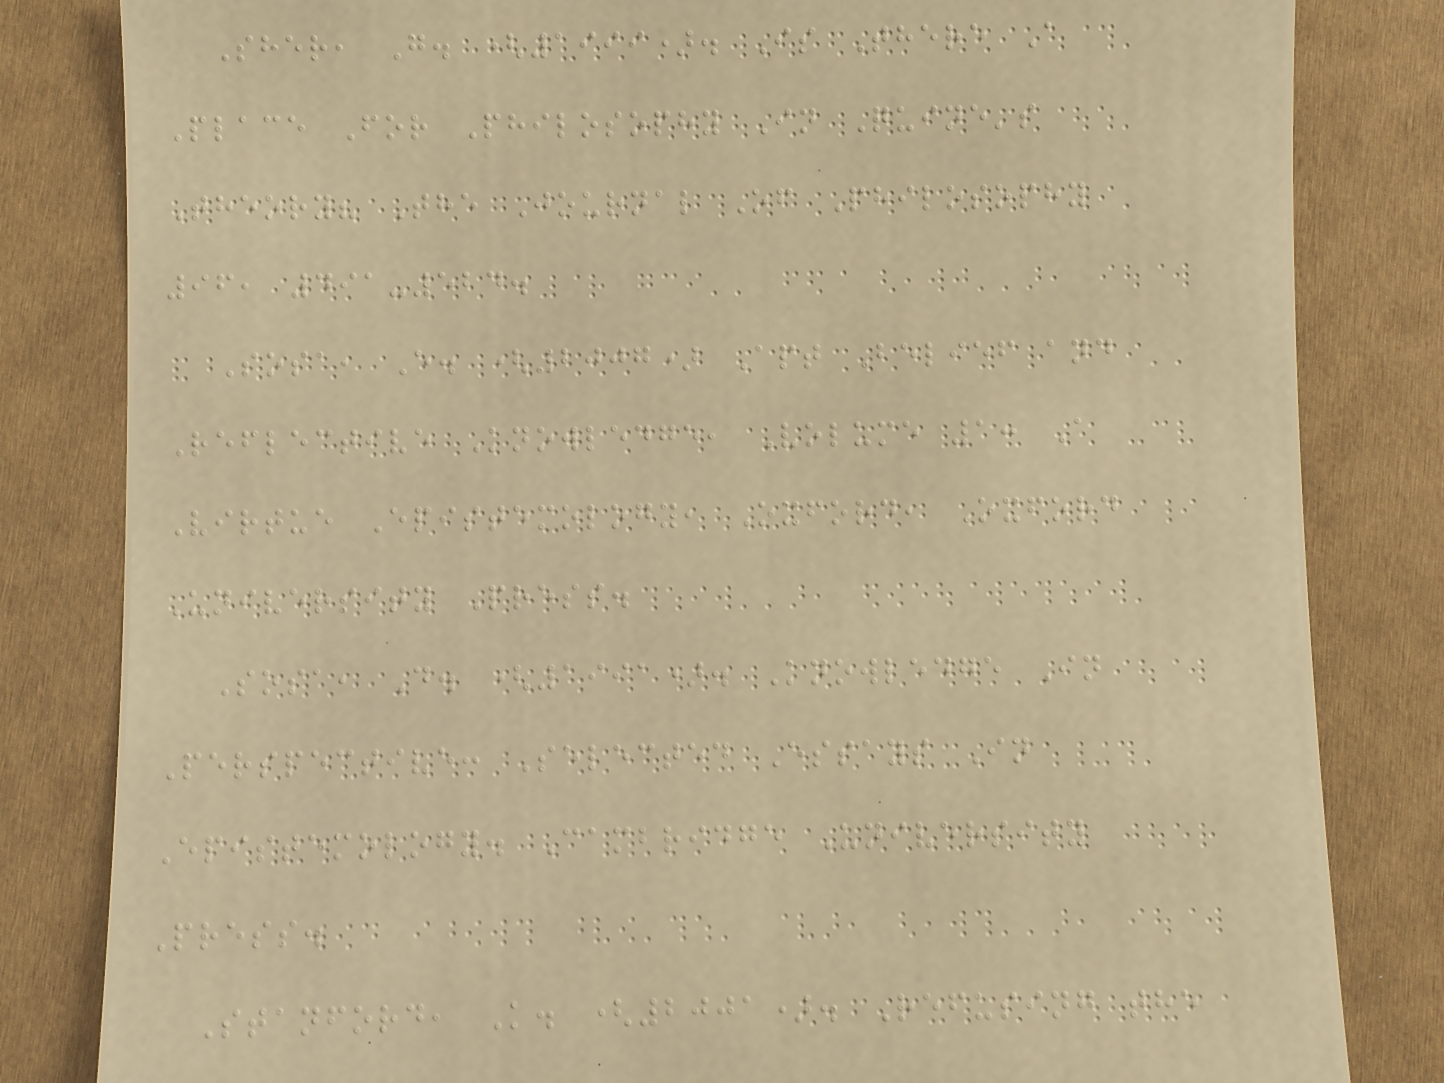Sher, G. (1999). Is There A
Place For Philosophy In Quine's
Theory? The Journal Of Philosophy
96, 491-524.
Sosa, E. (2007) Apt Belief and
Reflective Knowledge, Volume 1: A
Virtue Epistemology, Oxford, Oxford
University Press.
Sosa, D. (1991). Knowledge In
Perspective: Selected Essays In
Epistemology. Cambridge University
Press.
Stanford, K. (2001). Refusing the
